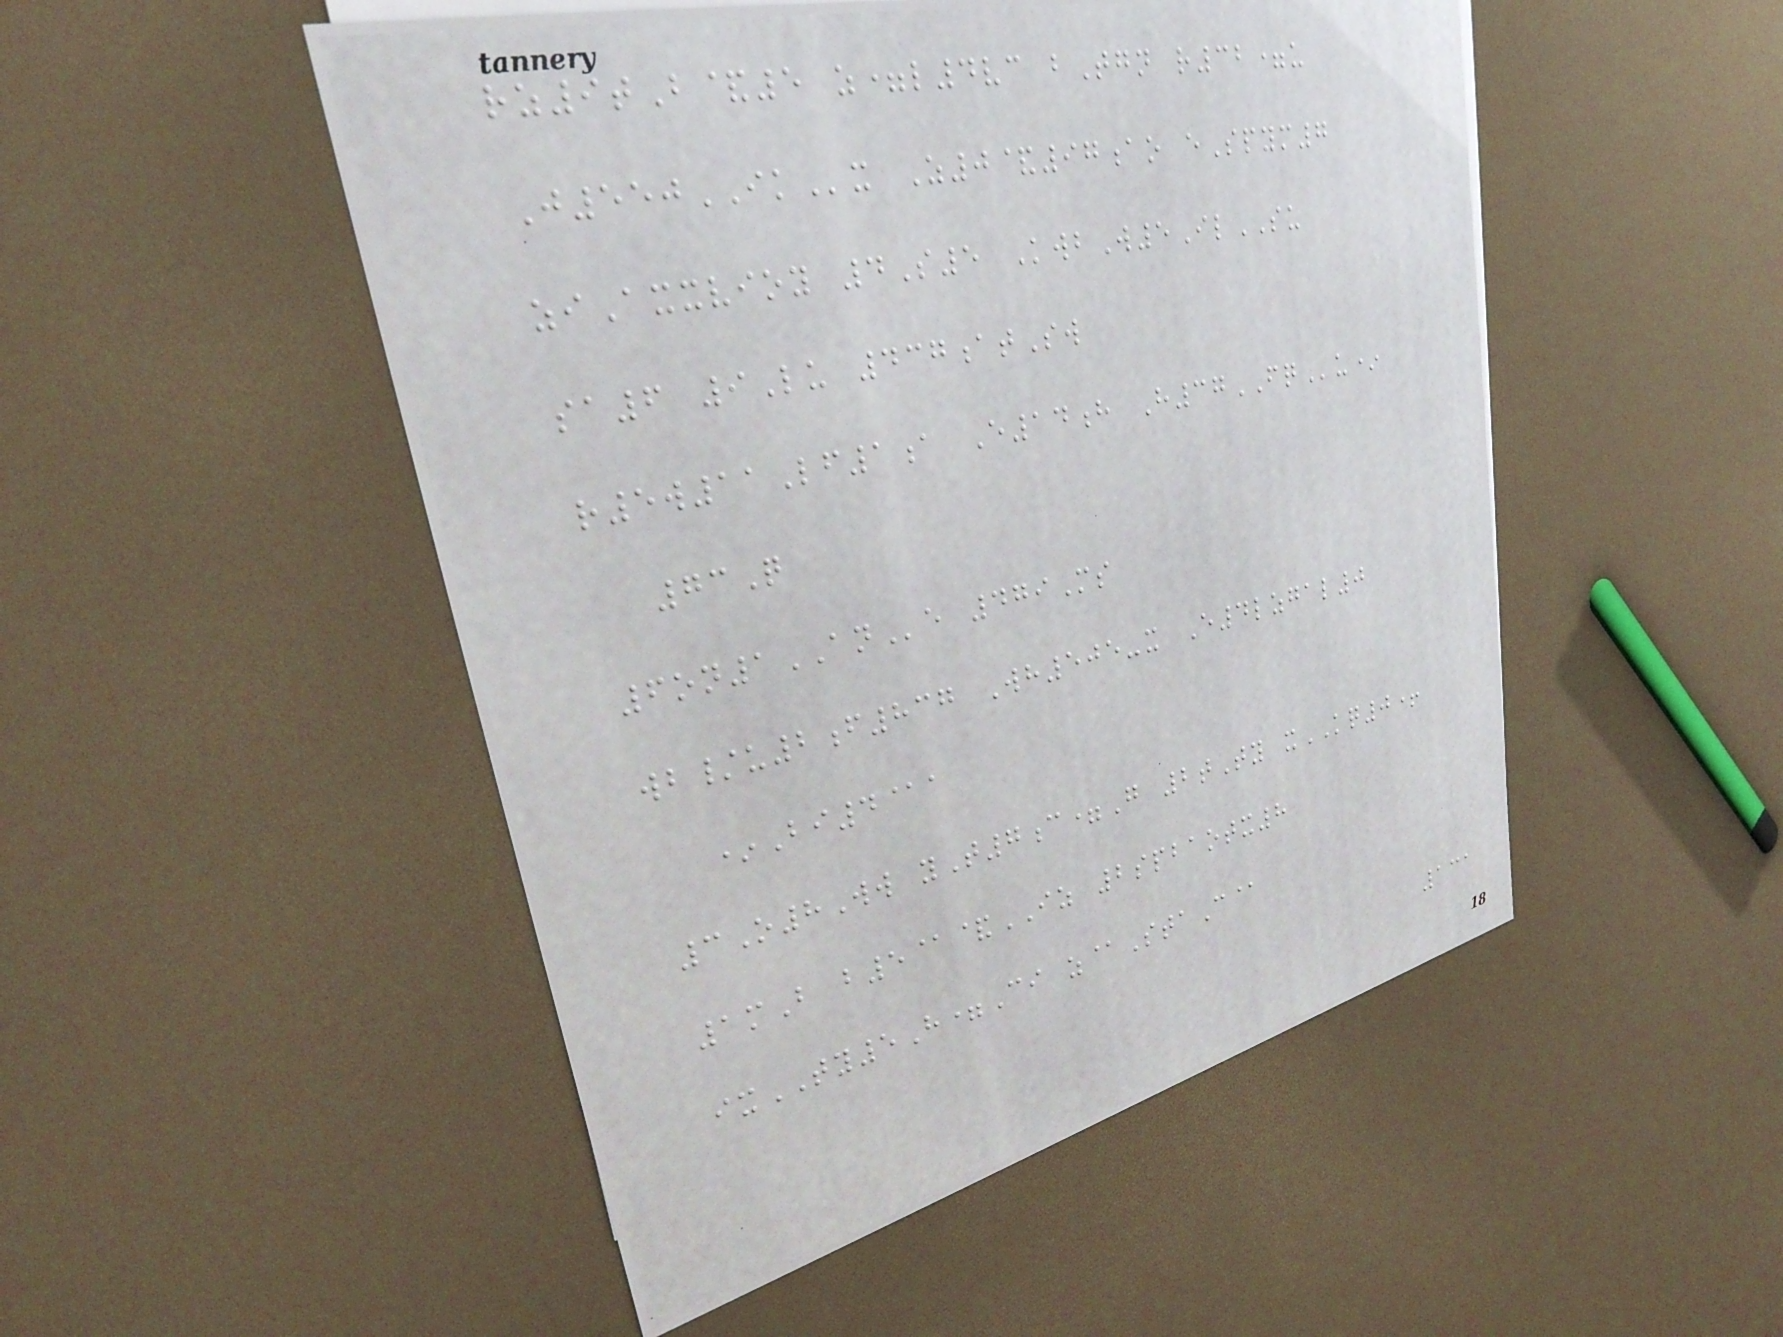rz9tB&5 z=l4vc bTgn r32=u
J550IKx Z0&97ao eSpym7
ziAxxvioy 4S5 KwbW5IlSU
sa6 9Lu 437atSw
r5w11Lf1a E14h H37FQu*
73Q
6on1ANe 479Ms
wb/u2f837 Wh505-x E4lzgal0
*Bi4@a
3O8Ww yT7c=G 2tTy xKQ0+
1mB b5@&IZ 2spbaotx8
ixTY5H=Ci z@StaC@
131
